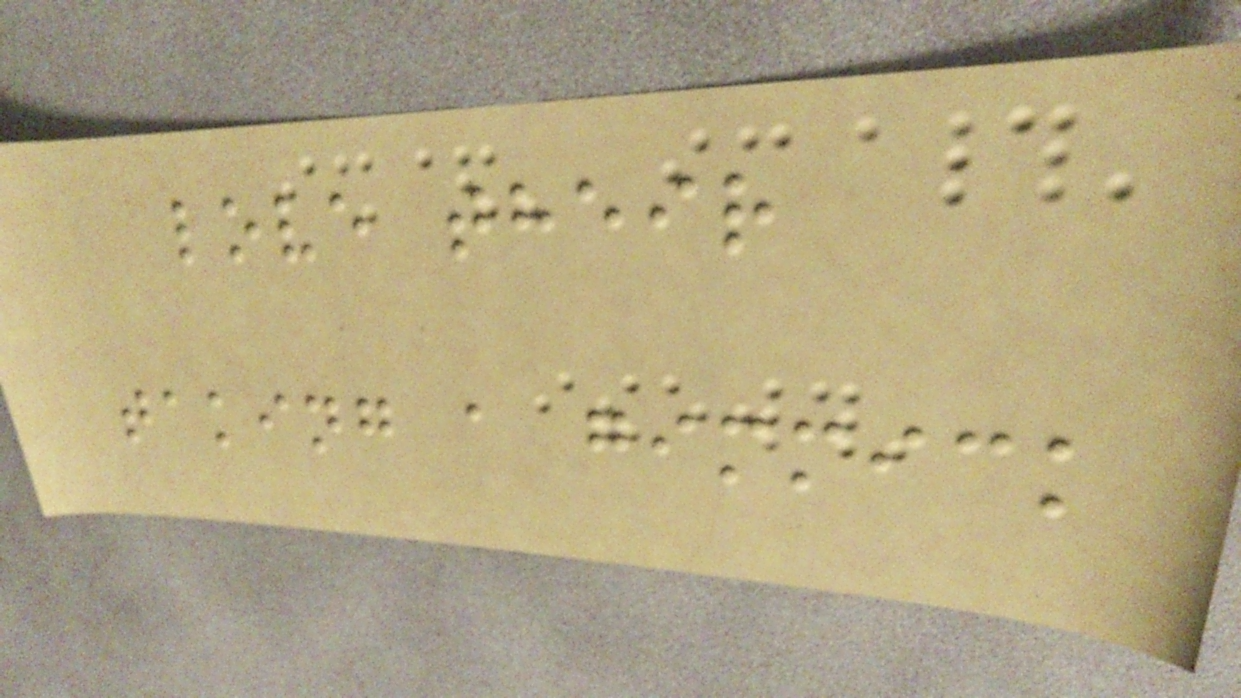love their
taking a gimmick
